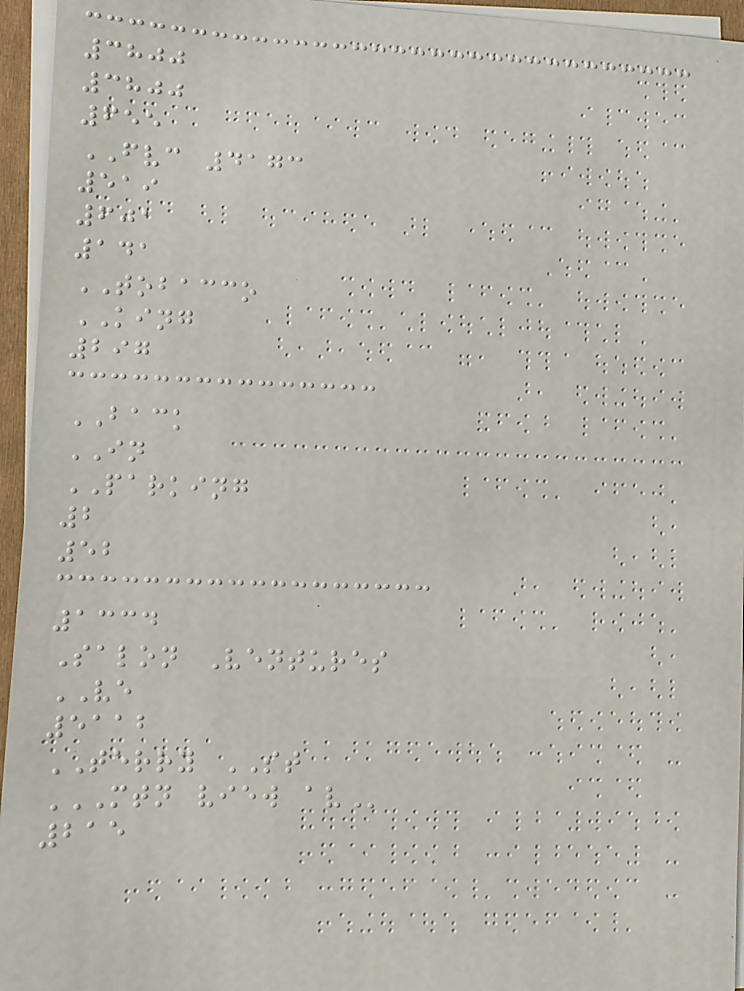3800
3800
655
FVC 4173
519
601
141
TOBACCO
KING
297
BACK
IN
PARKING
2
52
1334
Salon Ventures
VE
5112
TERRY ST
MTN VIEW AV
215
